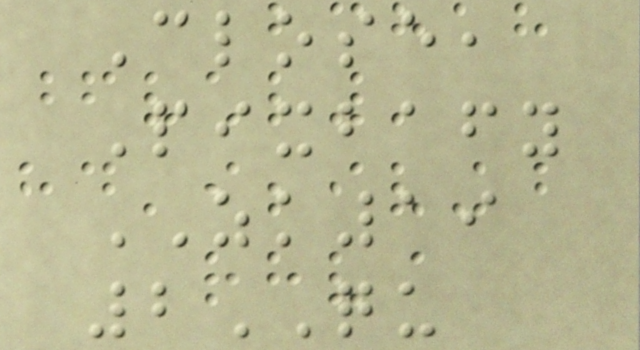Close,
Pixbafy
ZK19
2QU
